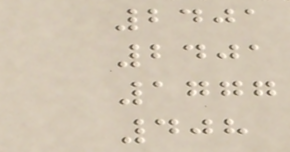2401
2401
1777
408
